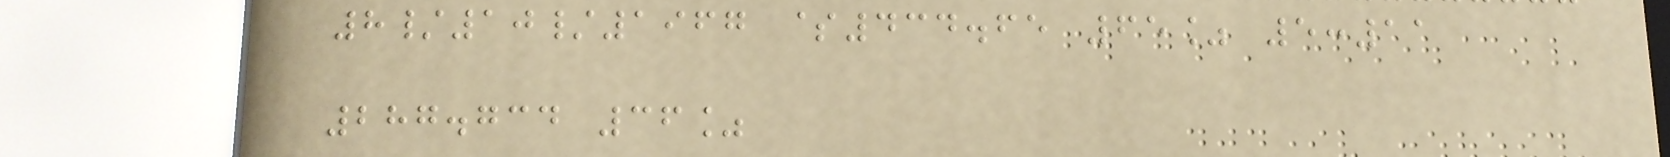8/10/1967 $434.65 65% 5:11
287.734 36%
